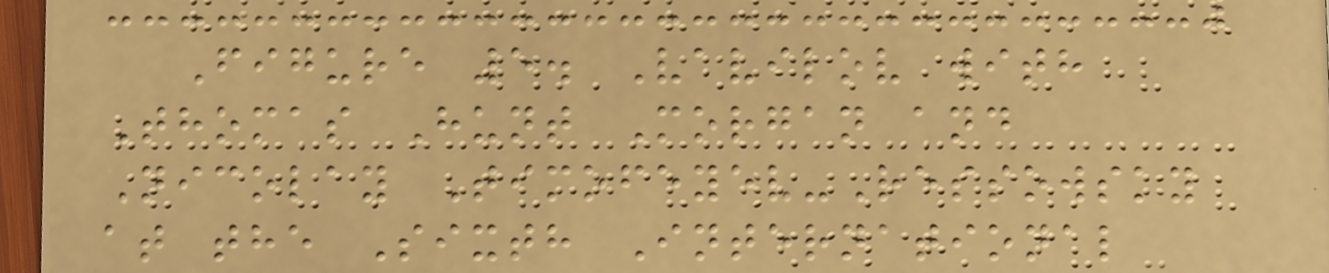Figure 5. Vavilov with
Thomas Hunt Morgan and
Nicolay Timofeyev-Ressowsky
at the Sixth International
